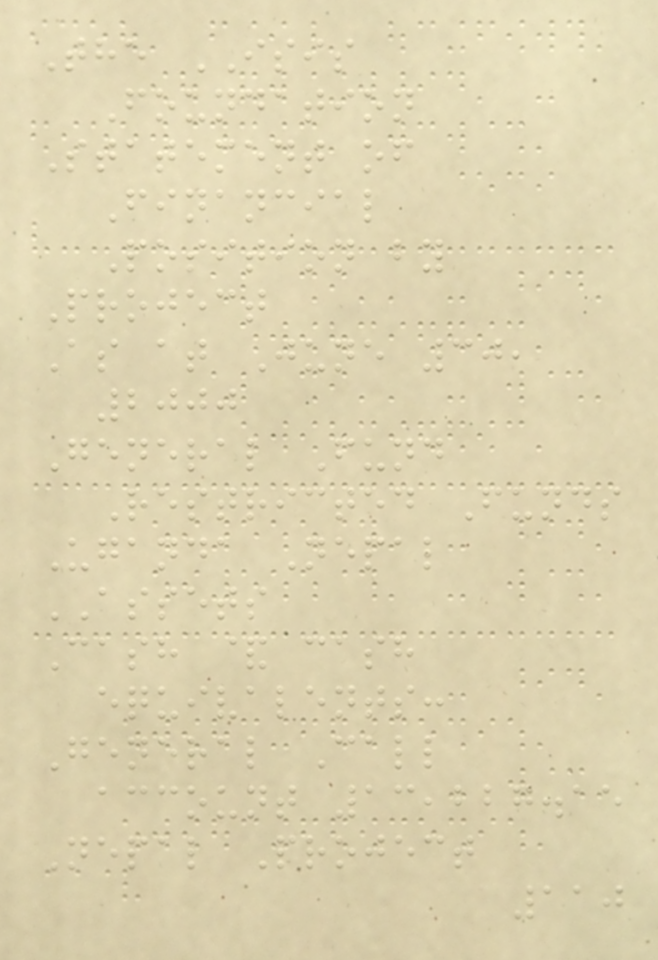The ISIS
Foundation
Statement of
Financial
Position by
Project
As at June 30,
2000
General Fund
Restricted Funds
Uganda Nepal
ASSETS
Cash & cash
equivalents:
General Call
account 13,227.15
Nepal Project
110
